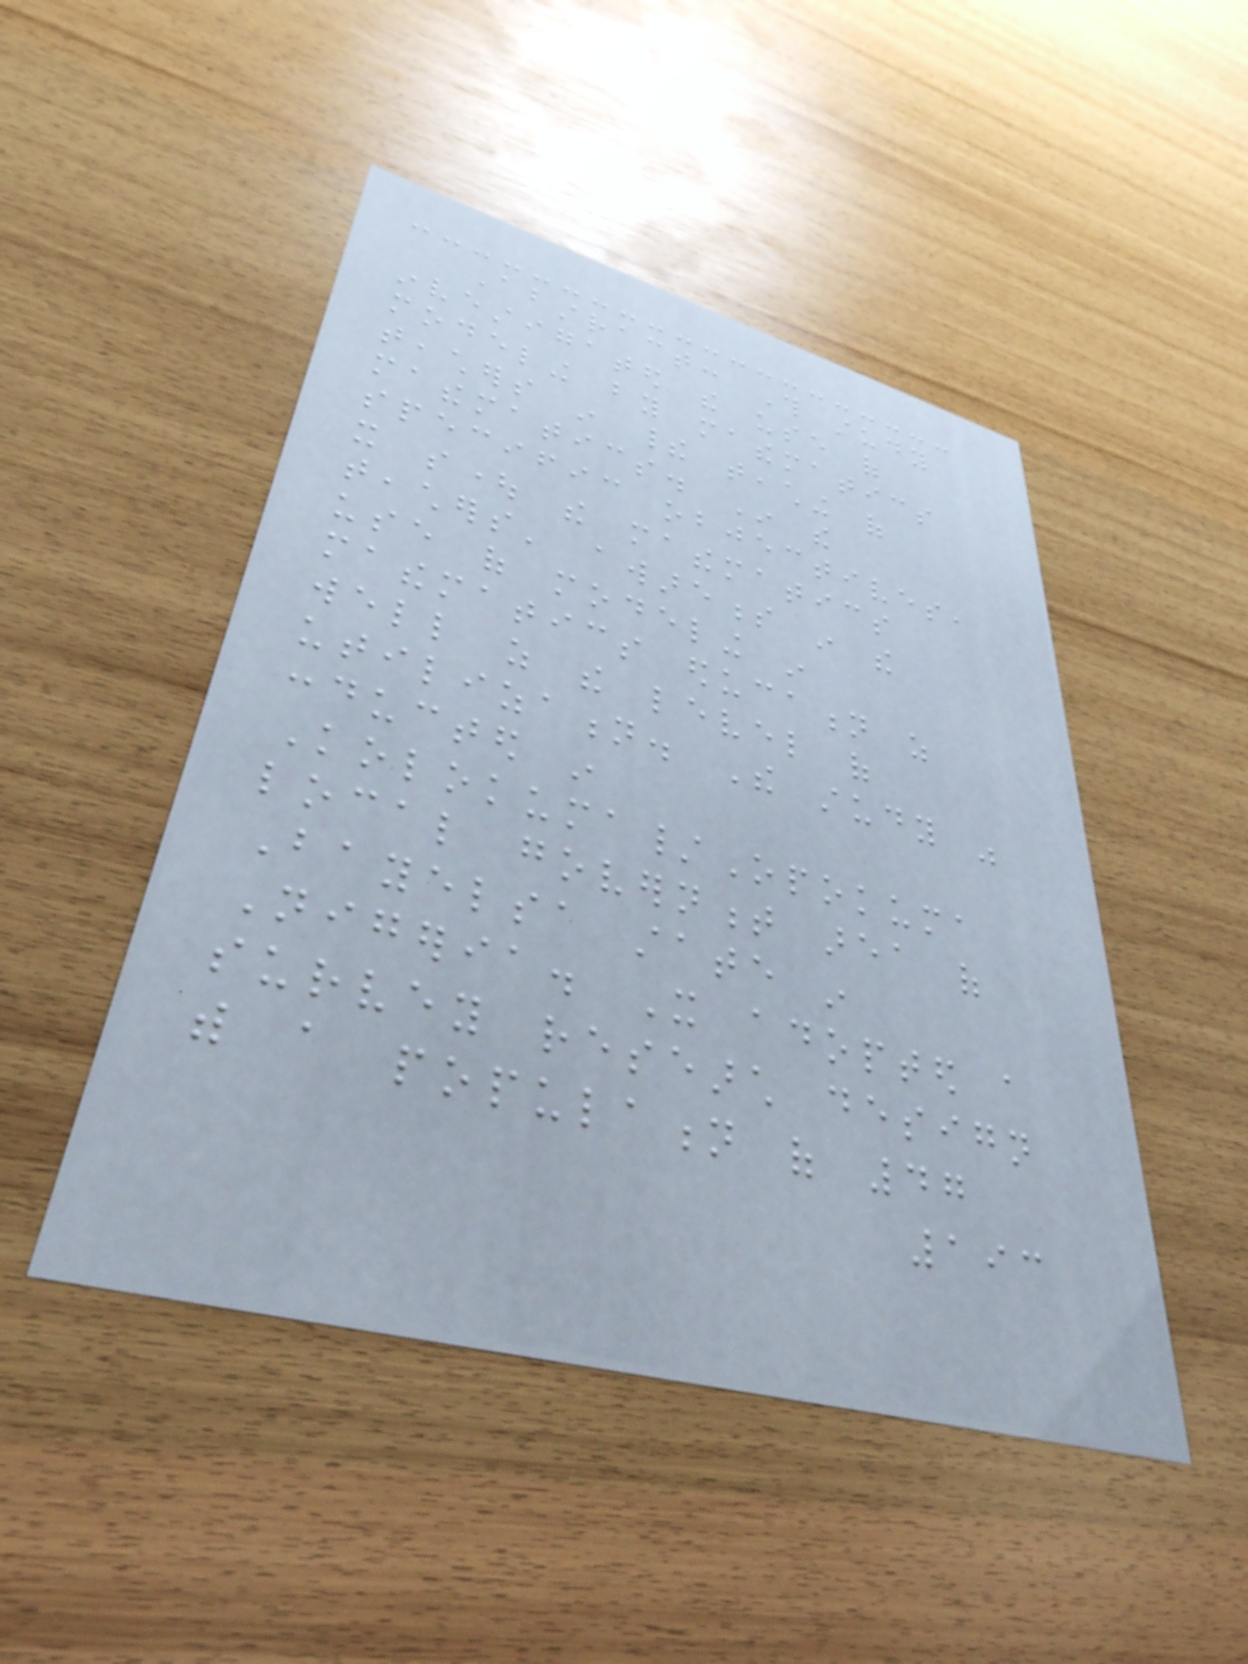Abstract: This study
investigated the use of
modeling by mathematics
teachers in their teaching of
mathematics. In the
specific objectives,
it sought the mathematics
teachers' awareness in the
use of modeling in
mathematics education as
well as the level of
utilization. The study was
conducted in
Kolokuma/Opokuma
local government area of
Bayelsa state in
Nigeria. It adopted a
survey research design
with a population of 47
193
